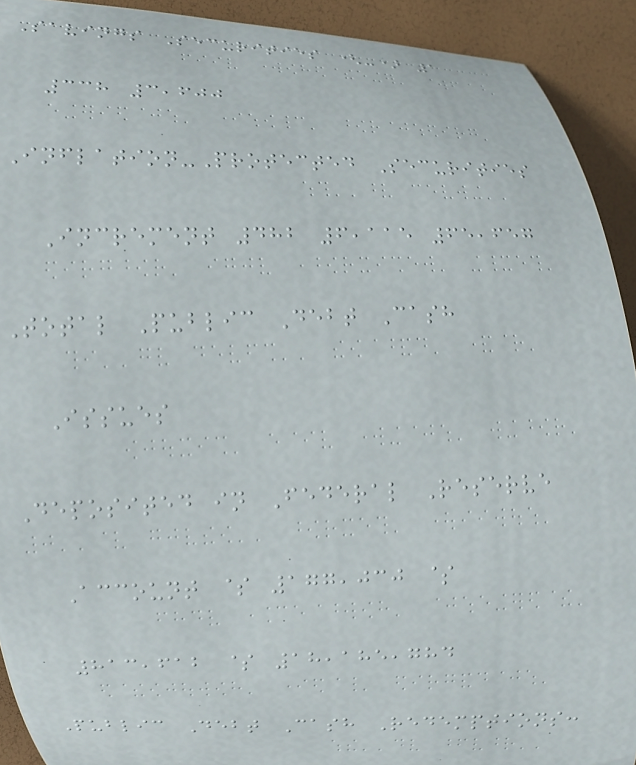Savings Securities (-) 1
338 3,600
Inflation-Protected Securities
Increment 482 6,115 65,657
Total Public Debt Cash
Issues
Deposited in Federal Reserve
Account $ 177,030 $
813,612 $ 18,185,784
Public Debt Cash Redemptions:
